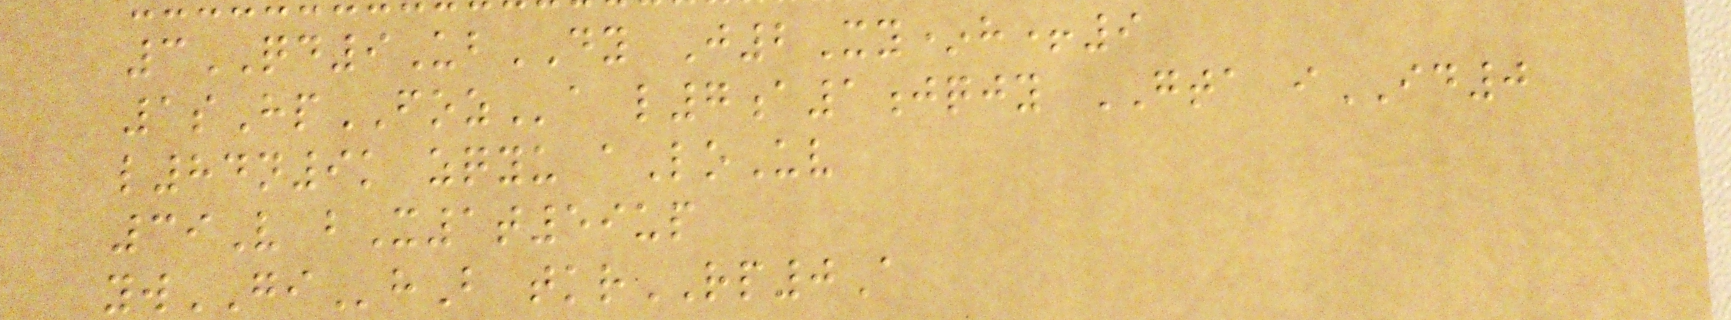3QD9UbDY J2Xy*h+9
1sHpFOZa l7a1jqjy GTA iID0
l84n9k zqyu aLoUv
39V bX1t59up
ywGIhB tkrRP0A
